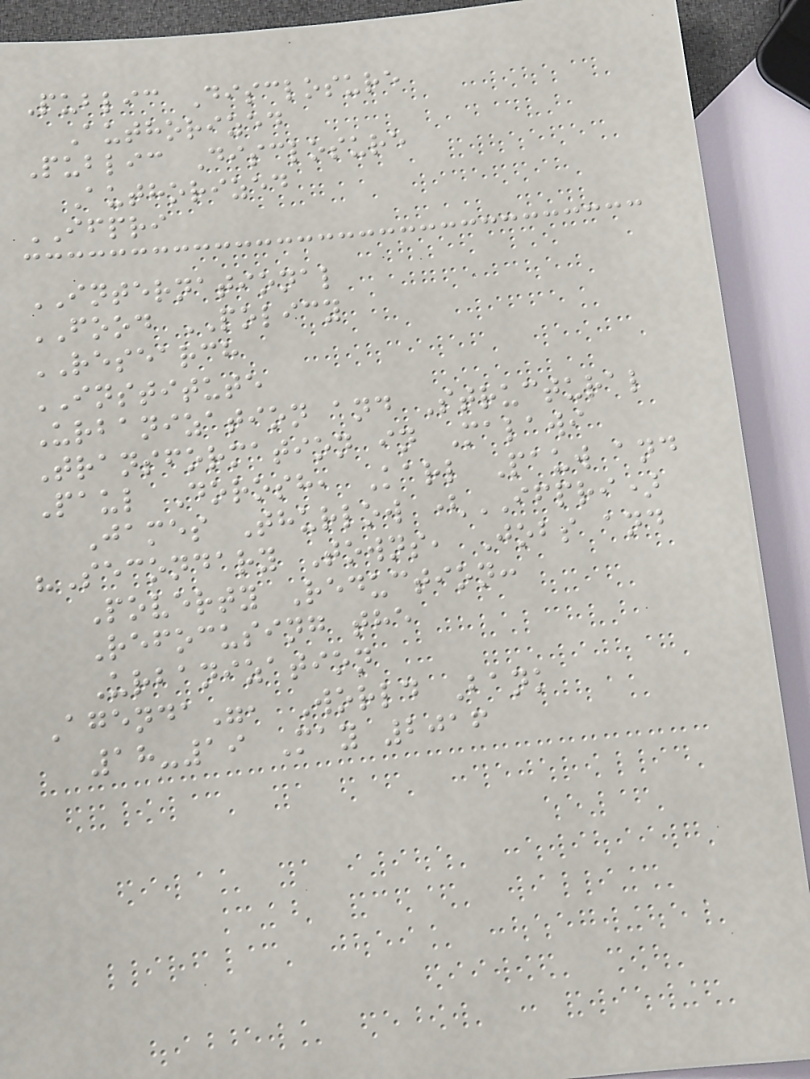Public Disclosure
Authorized
Public Disclosure
Authorized
IFPRI
INTERNATIONAL
FOOD POLICY
RESEARCH
INSTITUTE
Urbanization and Structural
Transformation in Malawi
Paul Dorosh, Karl Pauw and
James Thurlow (IFPRI)
"Secondary Towns, Jobs and
Poverty Reduction:
Refocusing the
Urbanization
Agenda", World Bank
18-19 May 2016
